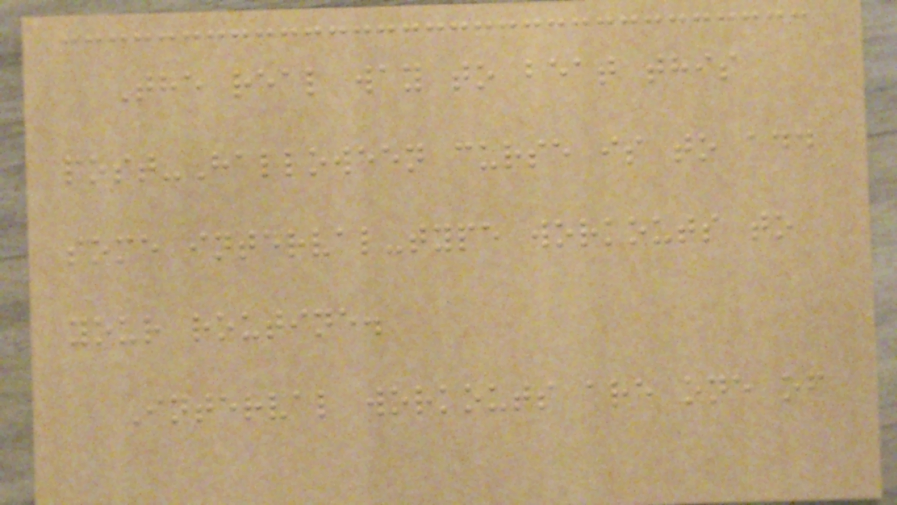The real way to beat this
post-Halloween curse is to add
some interval-type workouts to
your routine.
Interval workouts are one of
